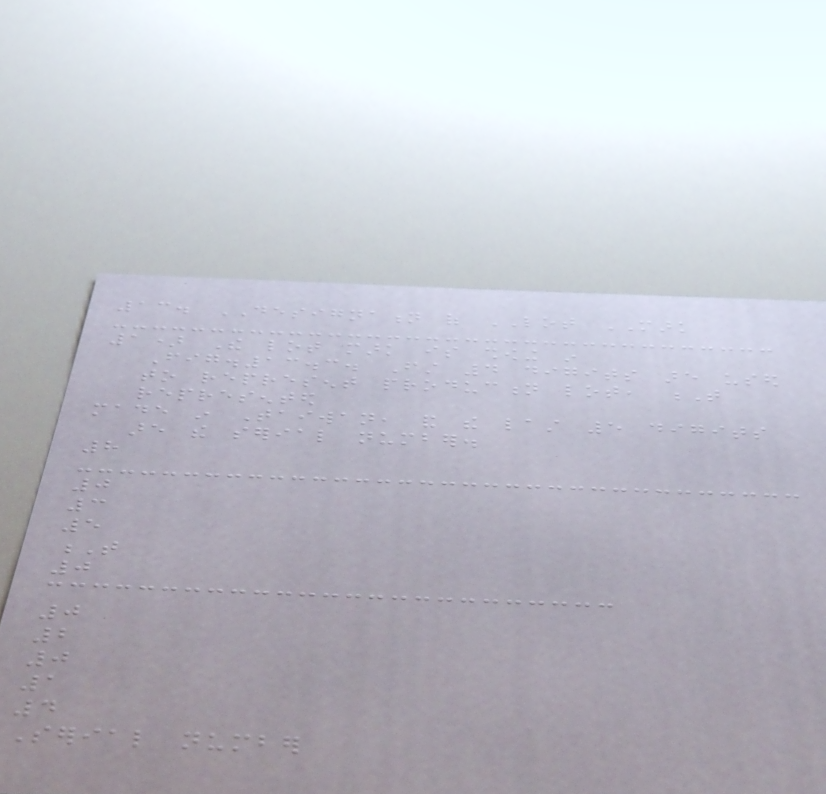13. DESIGNATION of LOT MARK
1) The lot mark is showing in
Fig.13.3. First 4 digits are used
to represent production lot, T
represented
made in Taiwan, and the last 5 digits
are the serial number.
8
0
3
5
T
0
0
2
0
1
4
Serial number
